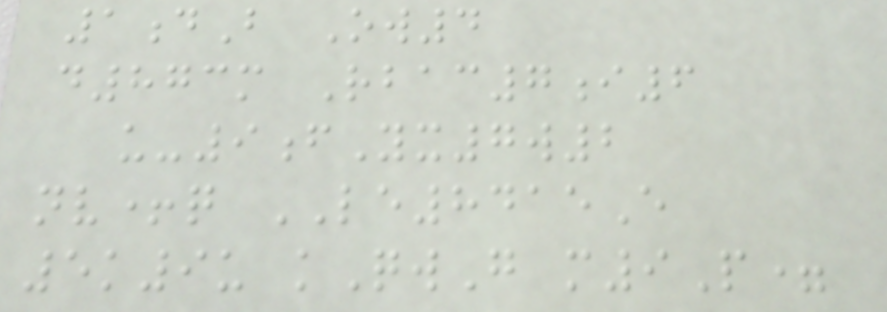1dB Ow4
d873m Rbac7i6
u-9fYx7w2
nv+q LE8415E
5k9u kQwG m9P=
